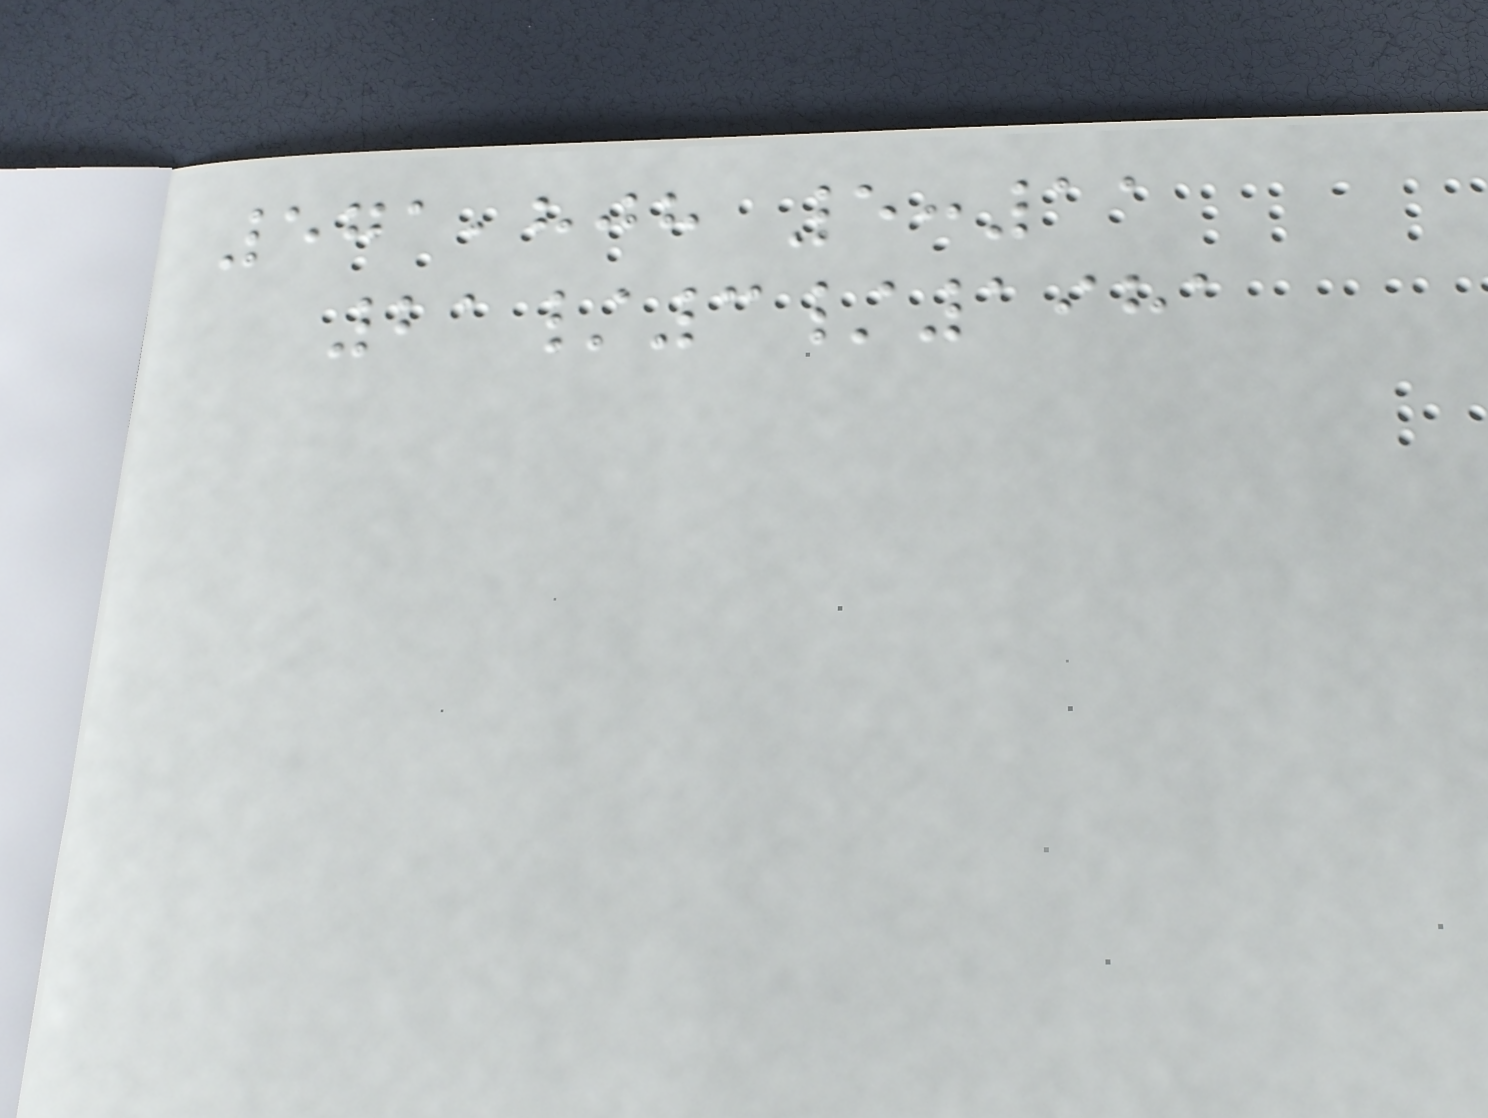571,808 5:11
21/3/1981
